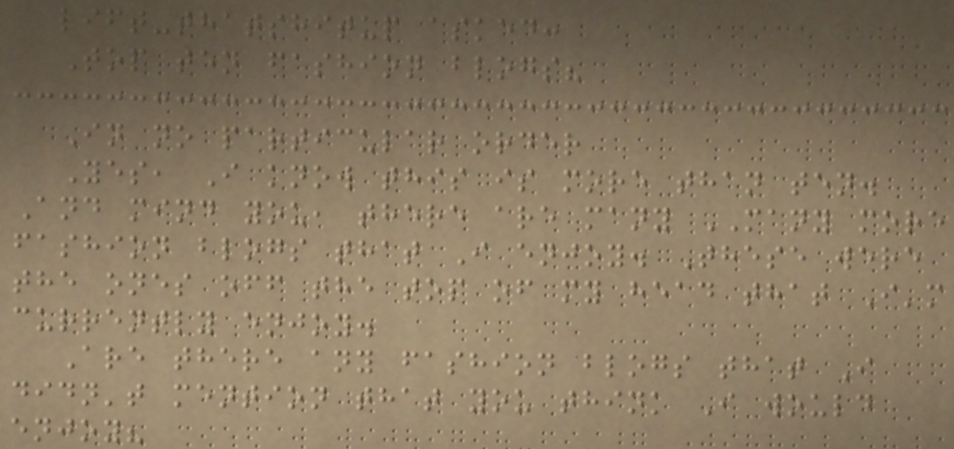lift-thatshitup asked:
Top ten fashion blogs?
In no particular order
Yes, I know this is more than ten.
And mind you, there are many MANY more
fashion blogs that I enjoy. These were
the ones off the top of my head that I'm
currently enjoy.
Are there any fashion blogs that I
didn't mention that you think I would
enjoy?
